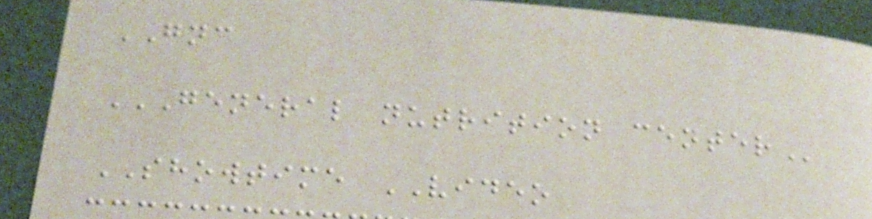GNC
GENERAL NUTRITION CENTER
SHOWTIME VIDEO
